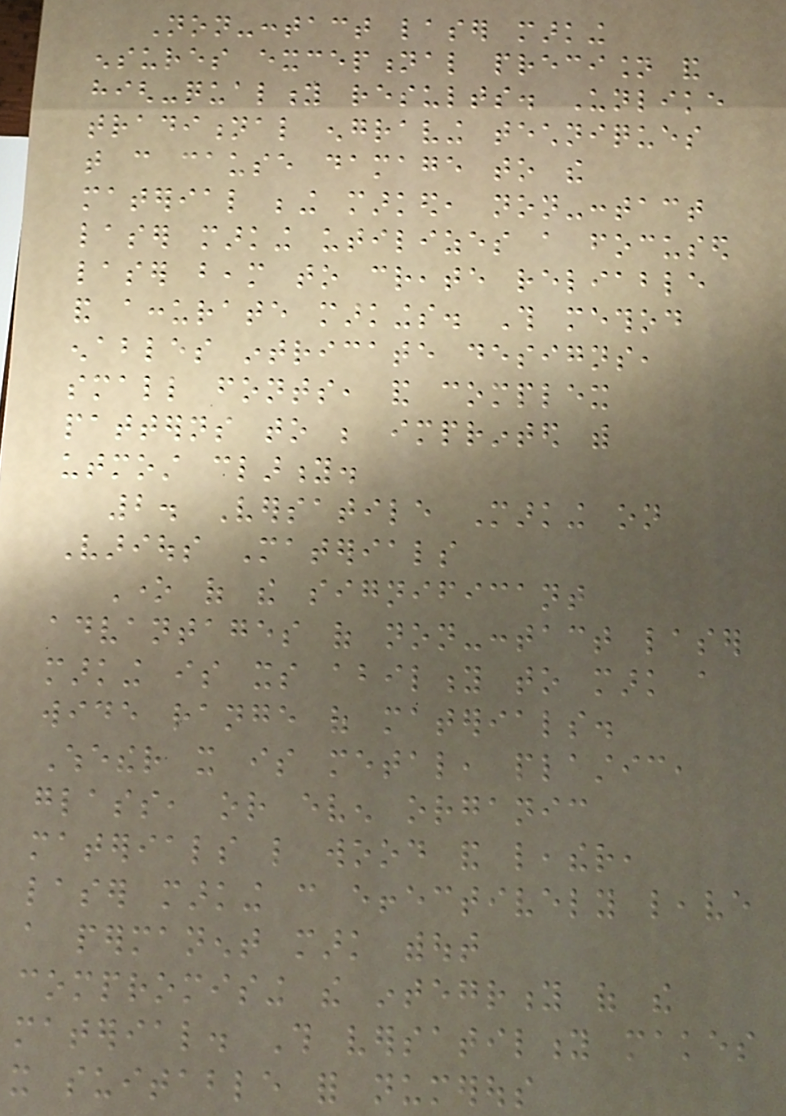Non-contact laser marking
ensures exceptional precision and
high-quality results. Unlike
traditional engraving techniques
that can cause damage to the
material being marked, non-contact
laser marking utilizes a focused
laser beam to create reliable
and accurate markings. This method
enables intricate designs,
small fonts, and complex
patterns to be imprinted with
utmost clarity.
2. Versatile Marking on
Various Materials
One of the significant
advantages of non-contact laser
marking is its ability to mark a
wide range of materials.
Whether it is metal, plastic,
glass, or even organic
materials like wood and leather,
laser marking can effectively leave
a permanent mark without
compromising the integrity of the
material. This versatility makes
it suitable for numerous
